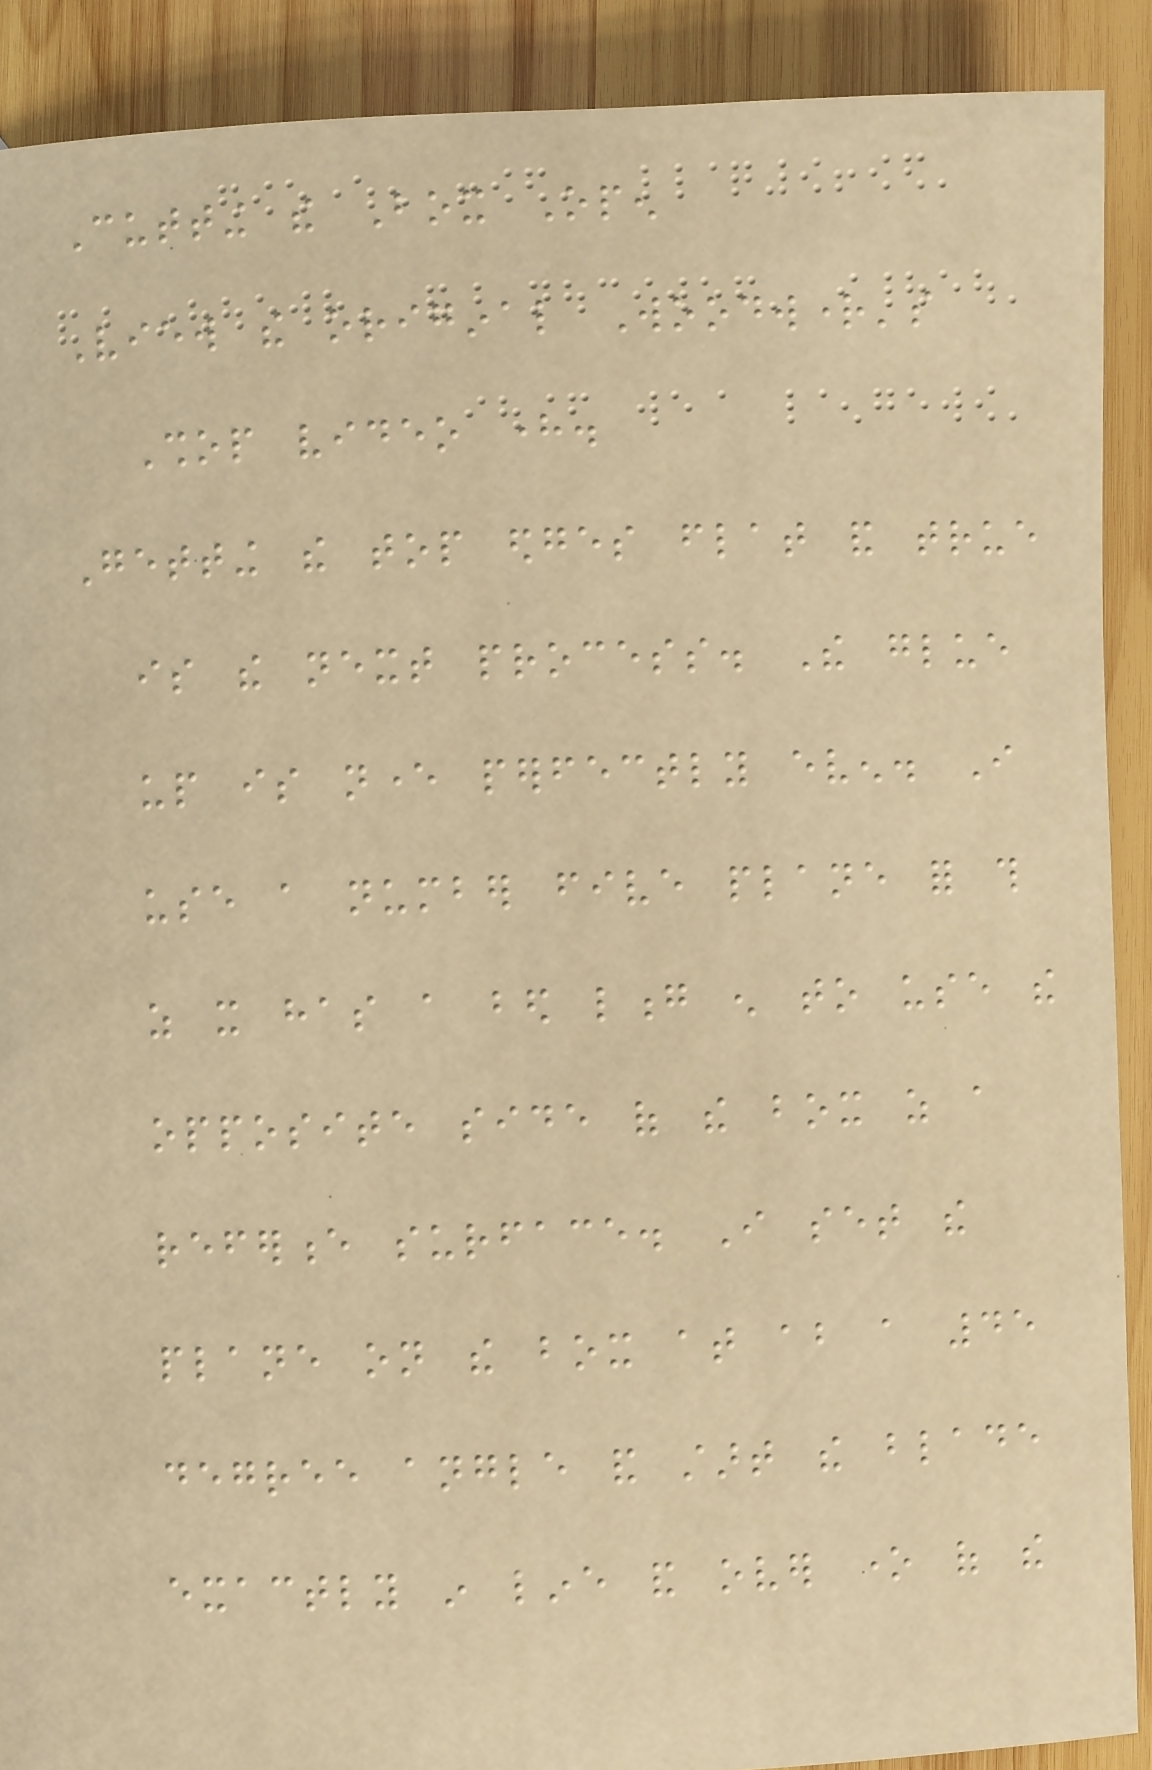Cutting the Box Open
View the original Woodwright's
Shop video here.
Getting the top edges flat and true
is the next process. The glue
up is never perfectly even. I
use a number five plane for this
as it has a bed long enough to use the
opposite side of the box as a
reference surface. I set the
plane on the box at about a 45
degree angle and start the blade
exactly in line and over one of the
